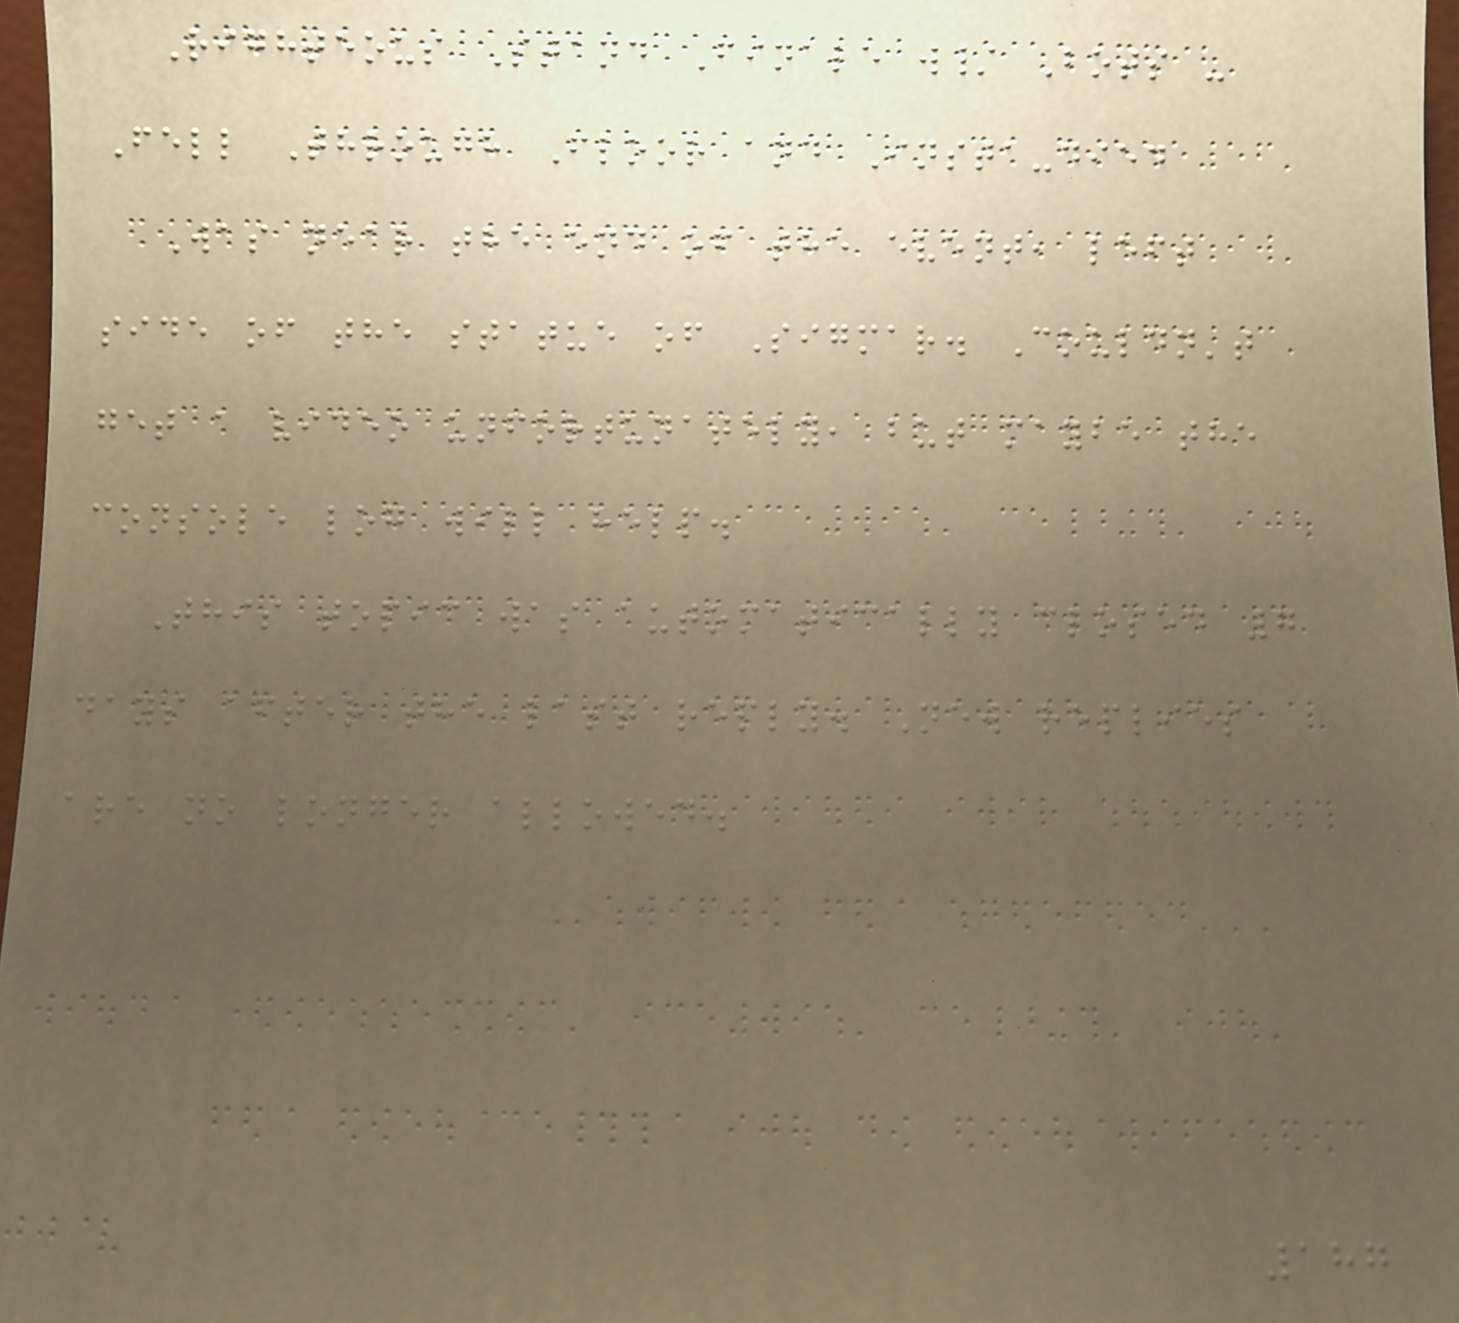Righteous Stand Finale w/ Bots -
Fell Through Floor and Insta-died
Was near the end of the event, left
side of the statue of Sigmar. Couldn't
get a video unfortunately, but maybe the
console log will help.
This topic was automatically closed 7
days after the last reply. New replies
are no longer allowed.
187
